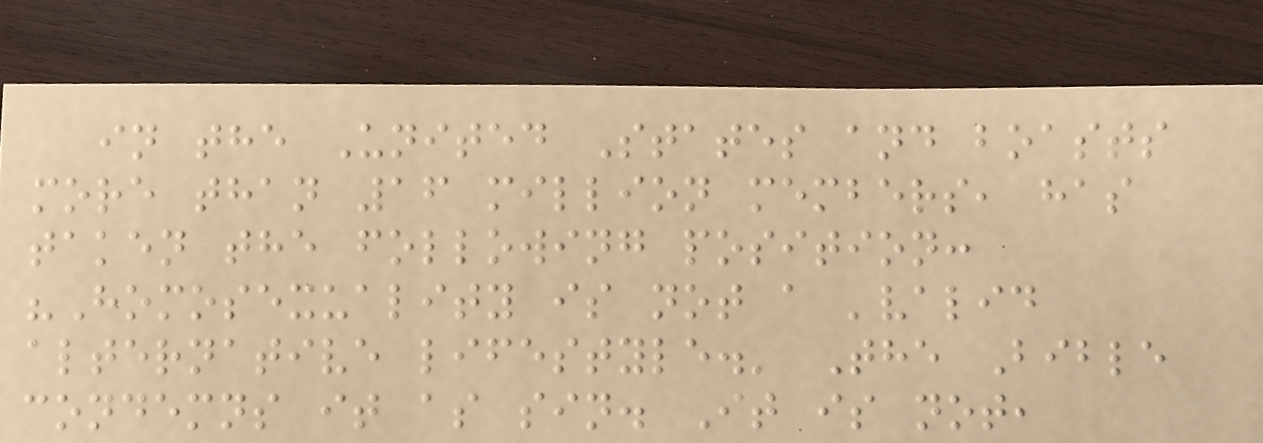in the United States and boasts
more than 16 million members, has
taken the following position:
"Homosexuality is not a 'valid
alternative lifestyle.' The Bible
condemns it as sin. It is not,
